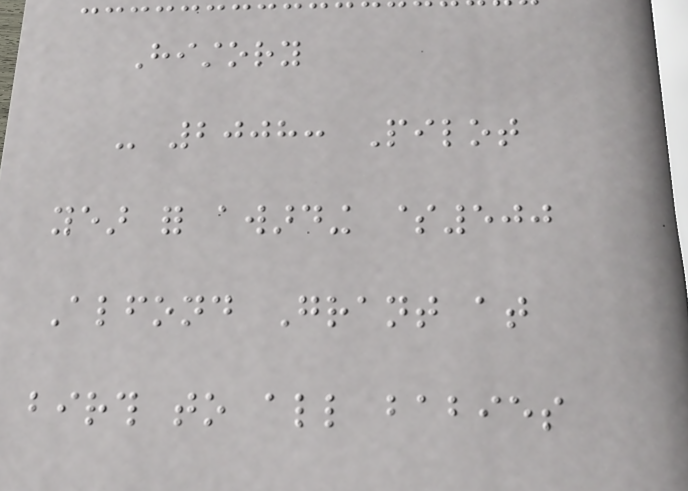History
- 2008: Pilot
year for awarding $500
Alfond Grant at
birth to all babies
